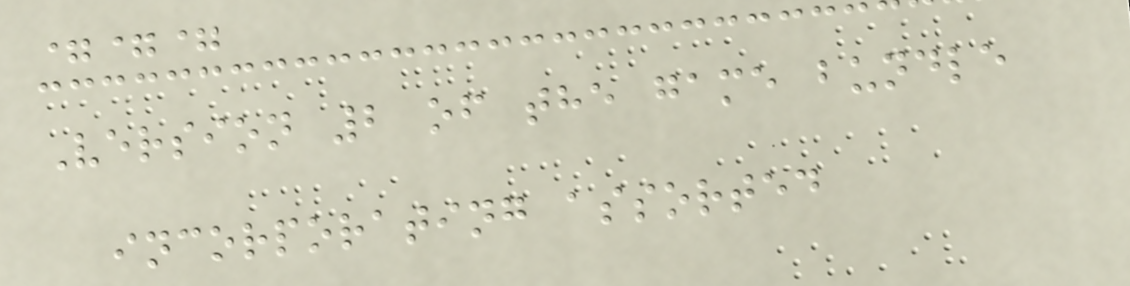===
Version 2 of the game bundle
incorporating assorted
